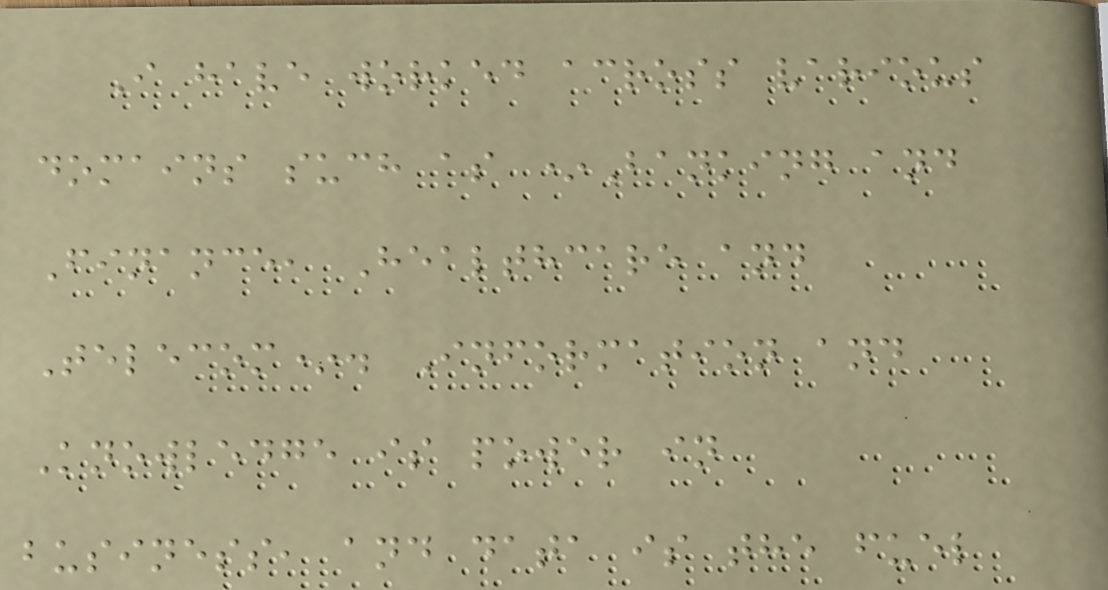I have worked across various
domains such as *Banking and
Finance, Healthcare and
Telecom*. Information and
Knowledge is power in
business, and data is the fuel
